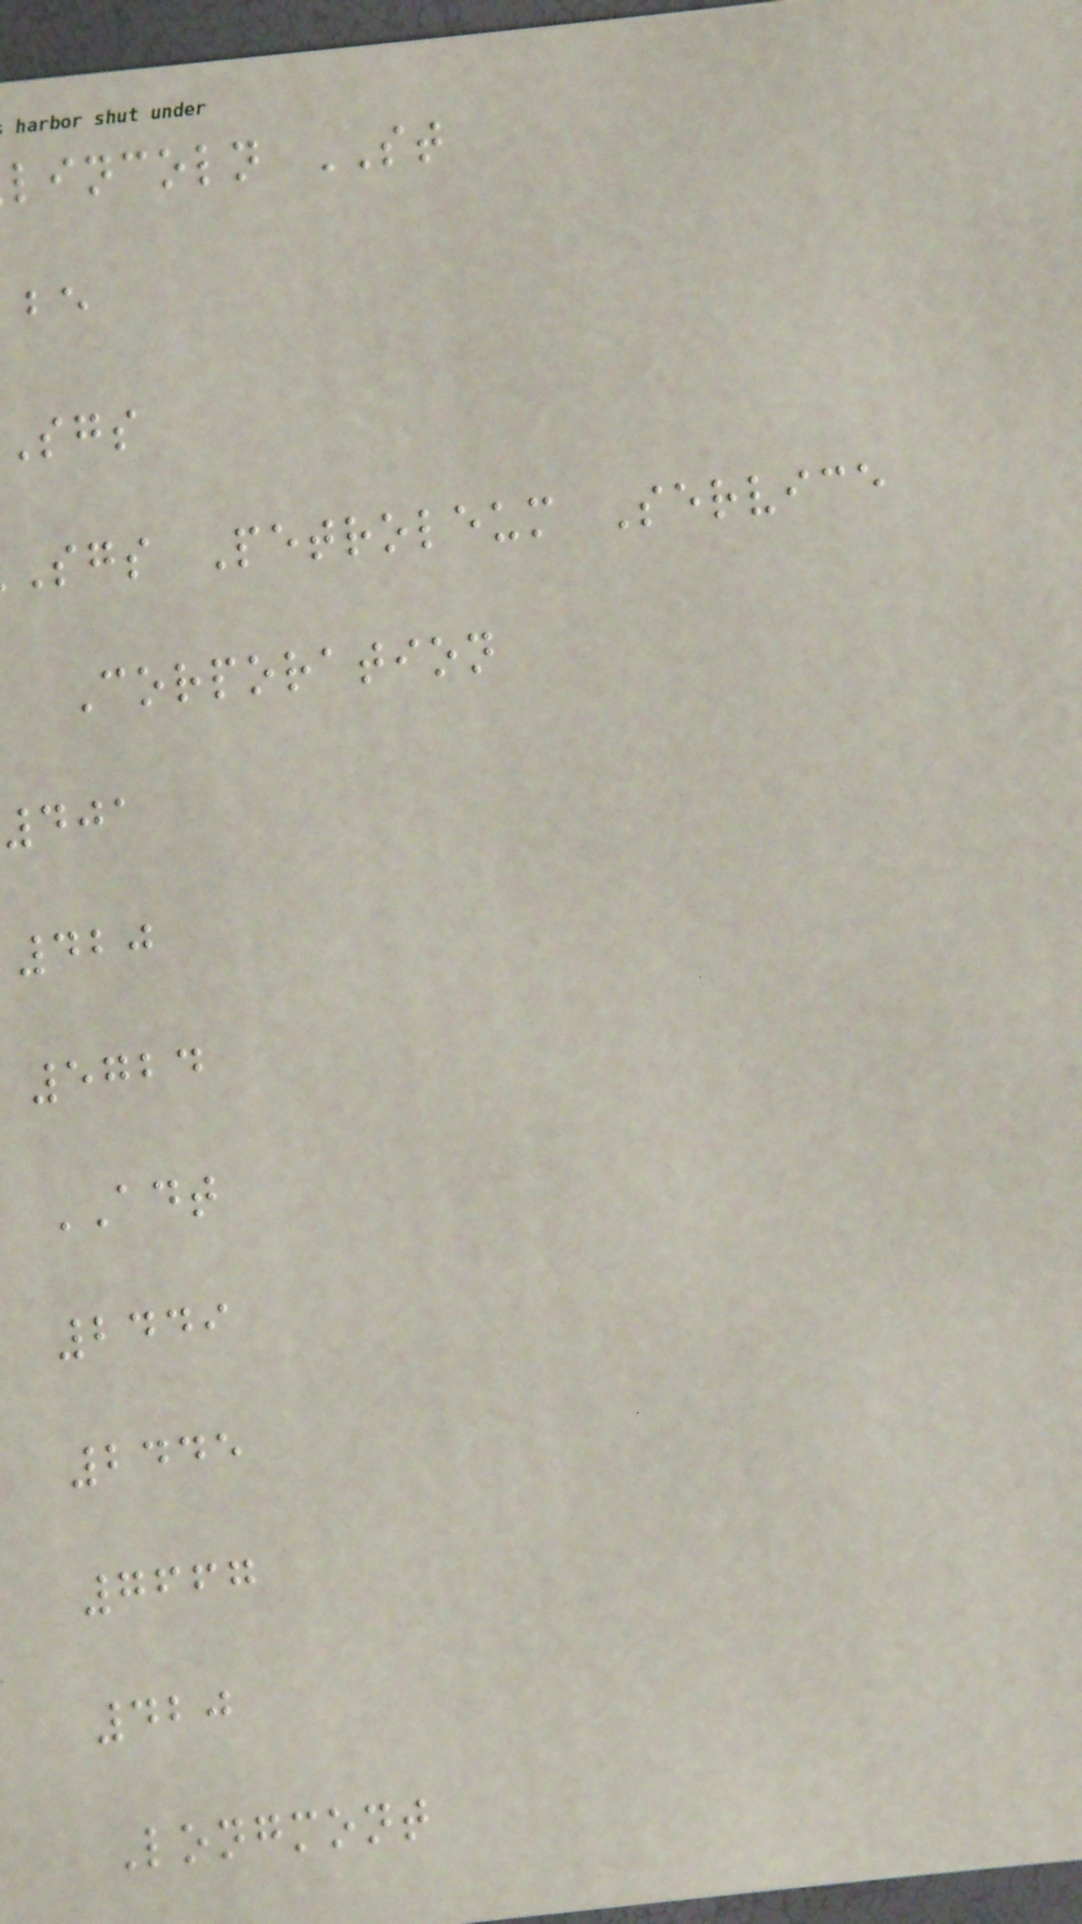lincoln ST
sgs Petroleum Service
Corporation
401
420
5724
ADT
2449
2445
7667
420
Longmont
